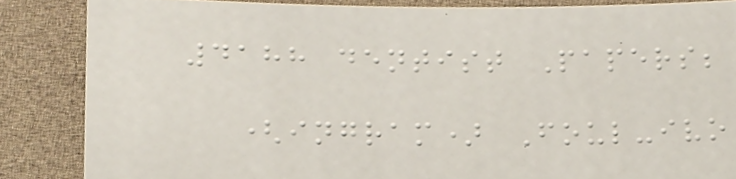4188 dentist Papers;
(ingram) Foul-ivo
